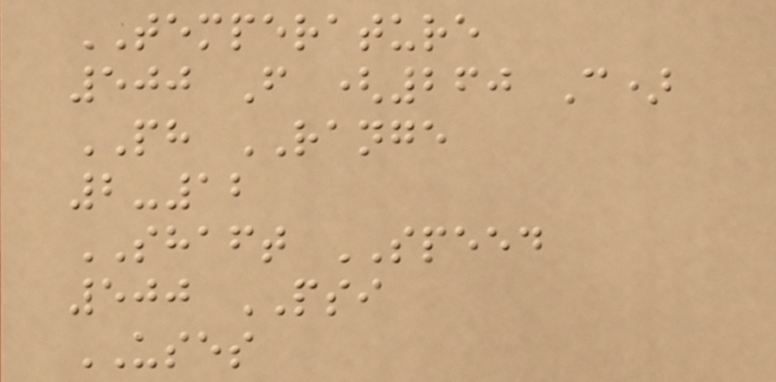TEMPERATURE
500 F (260 C)
PH RANGE
2-12
SHAFT SPEED
500 PSI
USES
